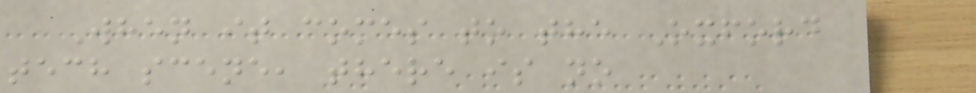When it comes to the Oxford
tech scene, there is no
